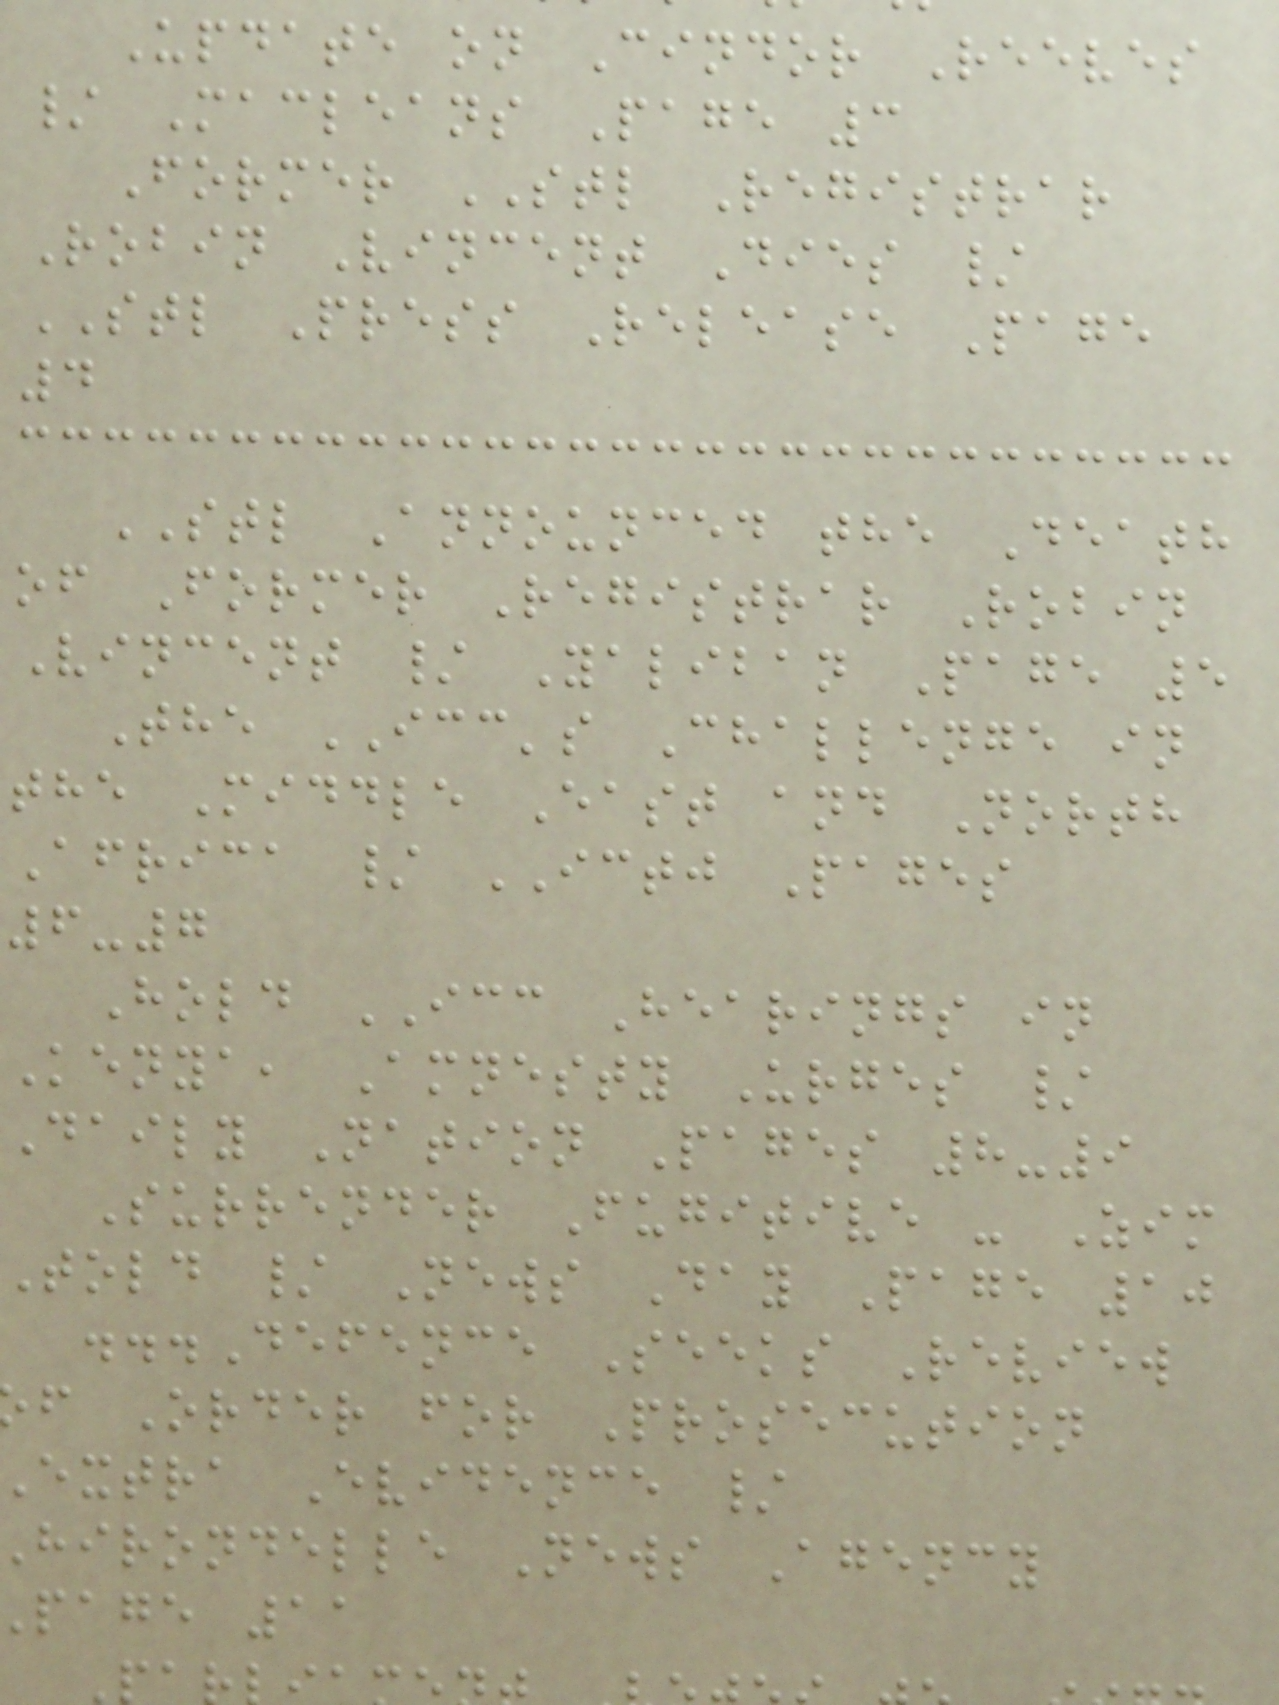Update on Cindor Reeves
/ Macleans Page 3
Former STL Registrar
Robin Vincent Dies /
STL Press Release Page
4
STL Announced the Death
of Former Registrar Robin
Vincent / Yaliban Page 5
The ICC's Challenge in
the Middle East and North
Africa / ICTJ Pages
6-7
Hold ICC Hearings in
Kenya, Amnesty Urges /
Daily Nation Pages 8-9
Surrender Fugitive - Zim
Told / News Day Page 10
...Defence Seeks Review
f Order for Prosecution
extra Evidence /
hirondelle News Agency
page 11
